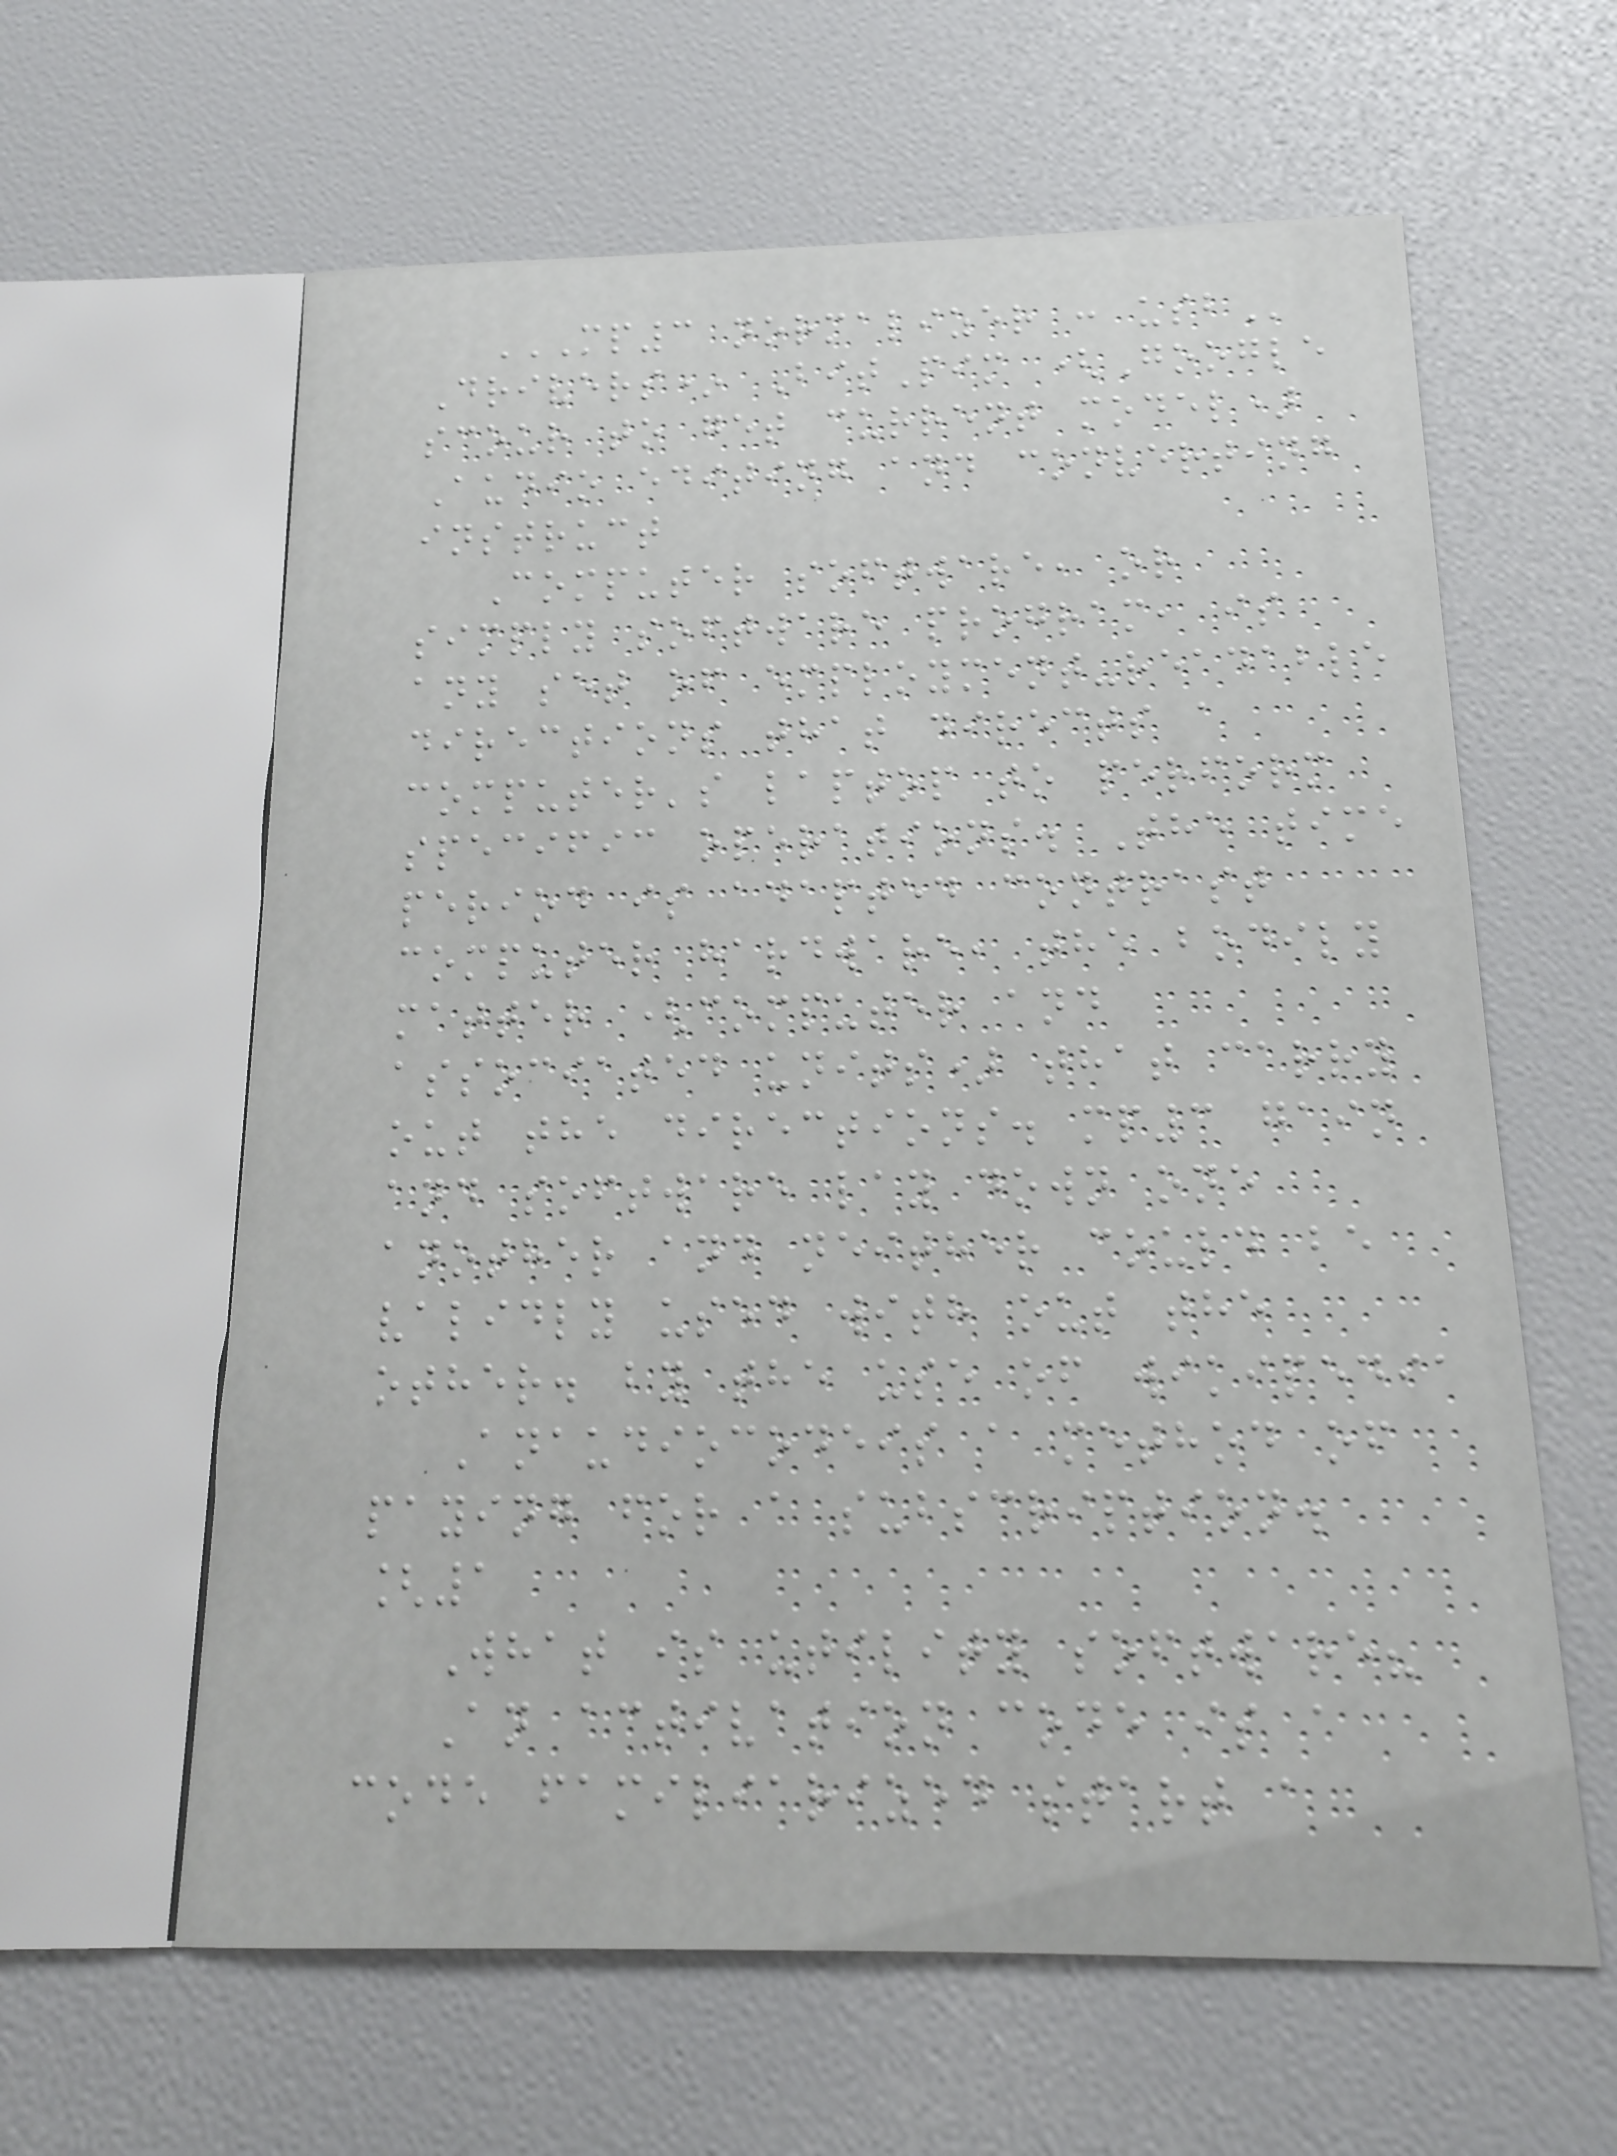MP3 NORMALIZER : USB
Drivers* BitPim (Google
scour to get current model)
Audio editing and converting
instruct
Computer software, or
simply software program, is
any set of employment-readable
directions that directs a
computer's laptop to perform
specific operations. The time
period is adapted contrast
computer hardware, the bodily
matter (computer and
associated units) that carry
out the directions. mp3 gain
and software lay down one
another and neither could be
validly used with out the
other. by the use of wikipedia
Anaudiocodeis a method of
paying for a subscription.
[1
What is utility software?
An activation code is a
code familiarized start a
